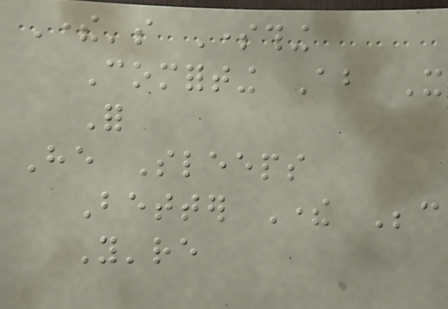There's Something
Comforting About It
For
He Sleeps
Better There Because
You're
